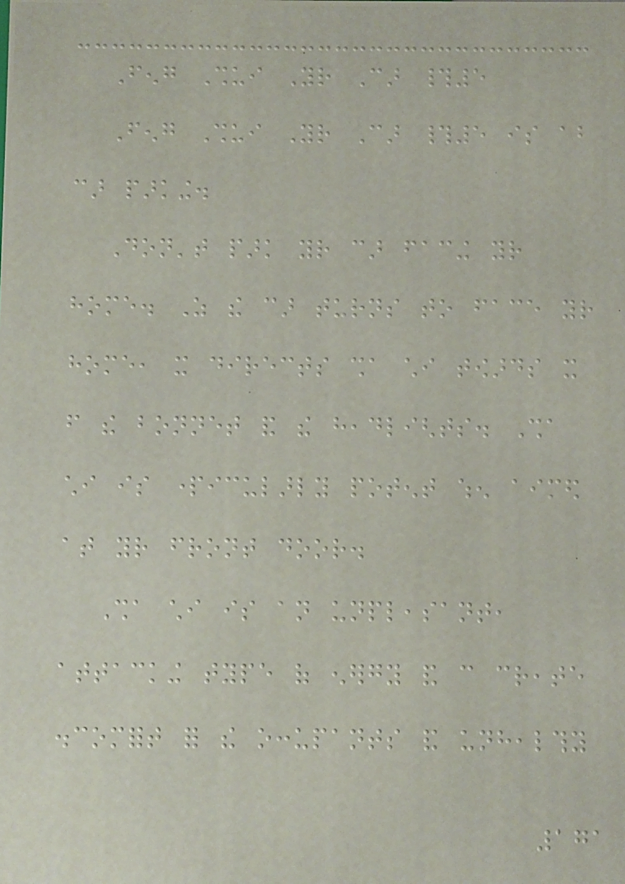Feng Shui Your Car #5
Feng Shui Your Car #5 is about
car parking.
Don't park your car facing your
home. As the car turns to face your
home, it directs sha chi towards it
from the bonnet and the headlights. Sha
chi is particularly potent when aimed
at your front door.
Sha chi is an unpleasant,
attacking type of energy and can create
discomfort for the occupants and unhealthy
171
